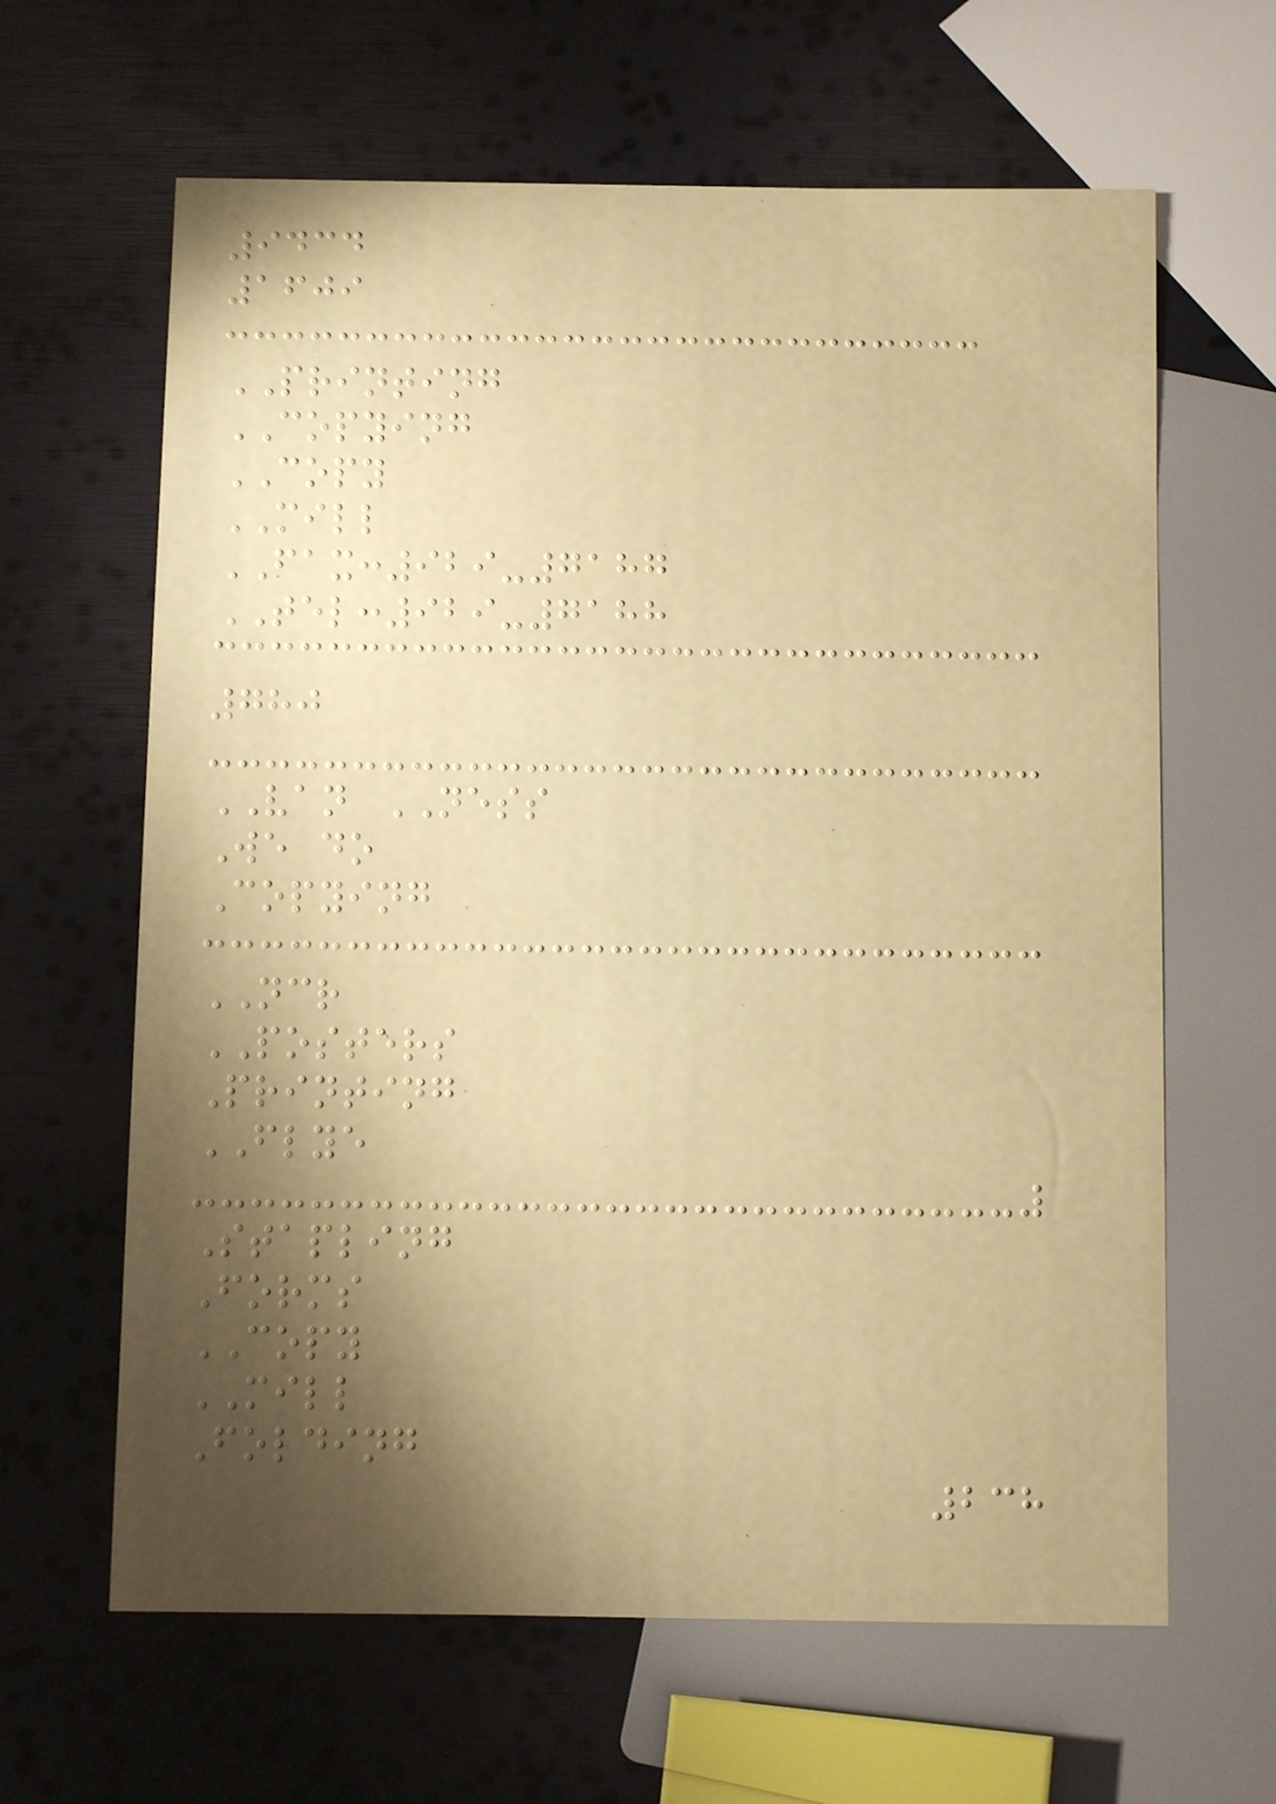9434
1609
PRINTING
COPYING
COPY
MILL
FAX:929-7187
TEL:929-7188
780
VAN NESS
We do
Copying
NCR
POSTERS
Printing
FLYE
Stapling
Forms
COPY
MILL
Folding
238
